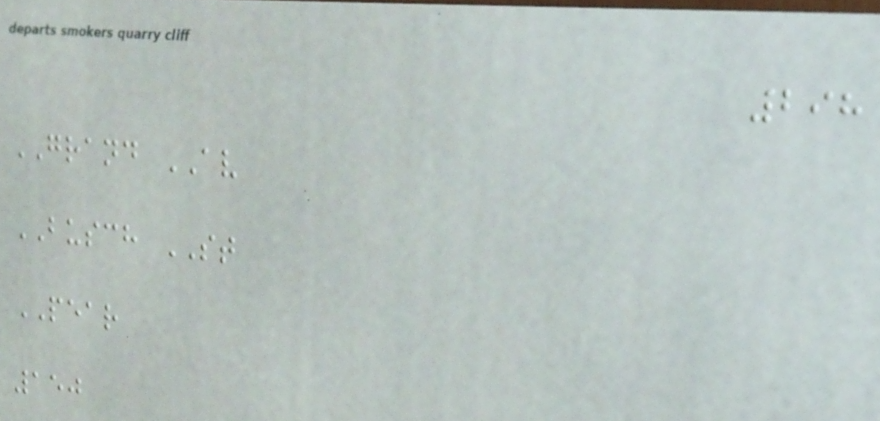298
GRAND AV
BUSCH ST
PEAR
150
